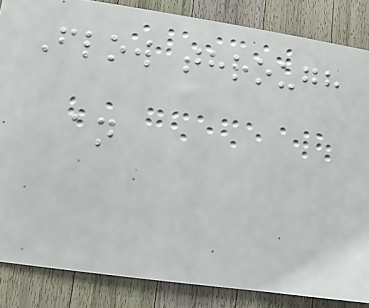Flow through
an
